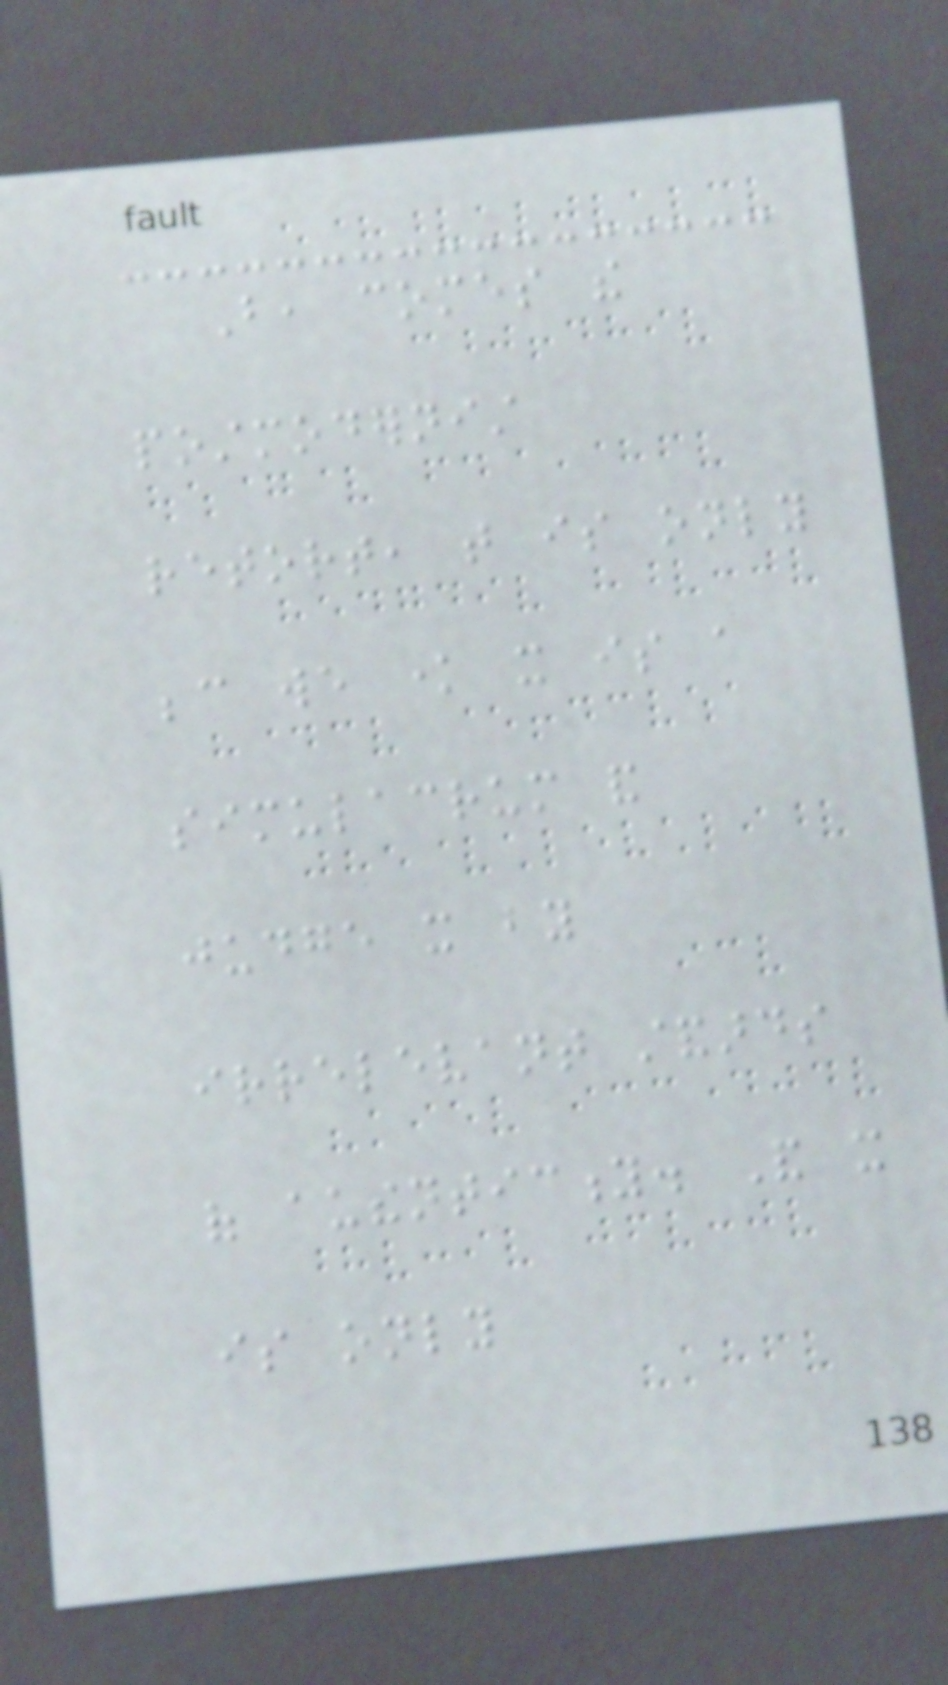But, comes the
postmodernist
retort, that is only
because we know it is a
simulacrum and
judge it by
irrelevant standards
of authenticity. And it
is only
